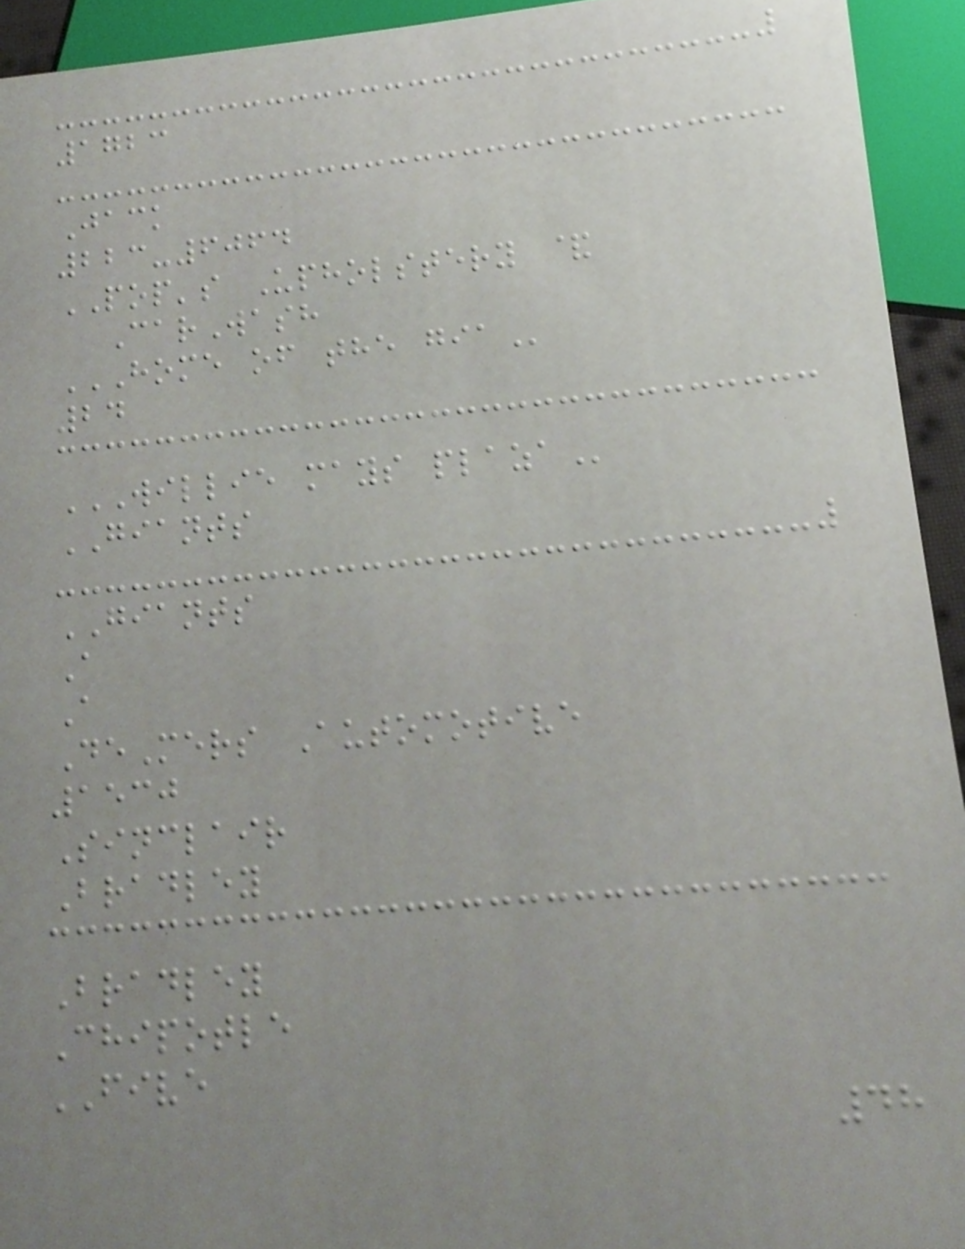1723
Jack
223-6064
POP's Upholstery &
CarWash
HOME OF THE GIA
24
WILLIE MAYS PLAZA
GIANTS
GIANTS
A
A
DeMers Automotive
1530
Sinclair
Bradley
Bradley
Chipotle
FIVE
48
